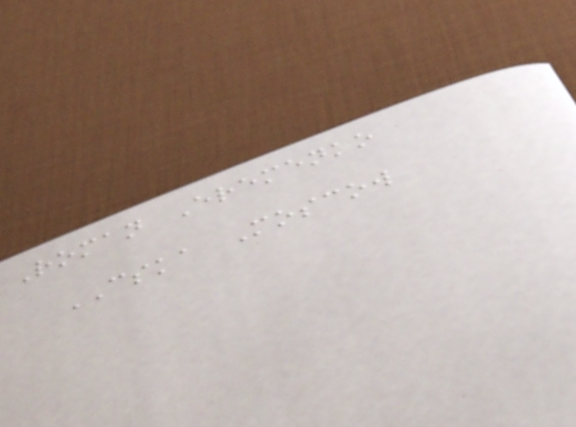Roman Eremenko
CSKA Moscow
